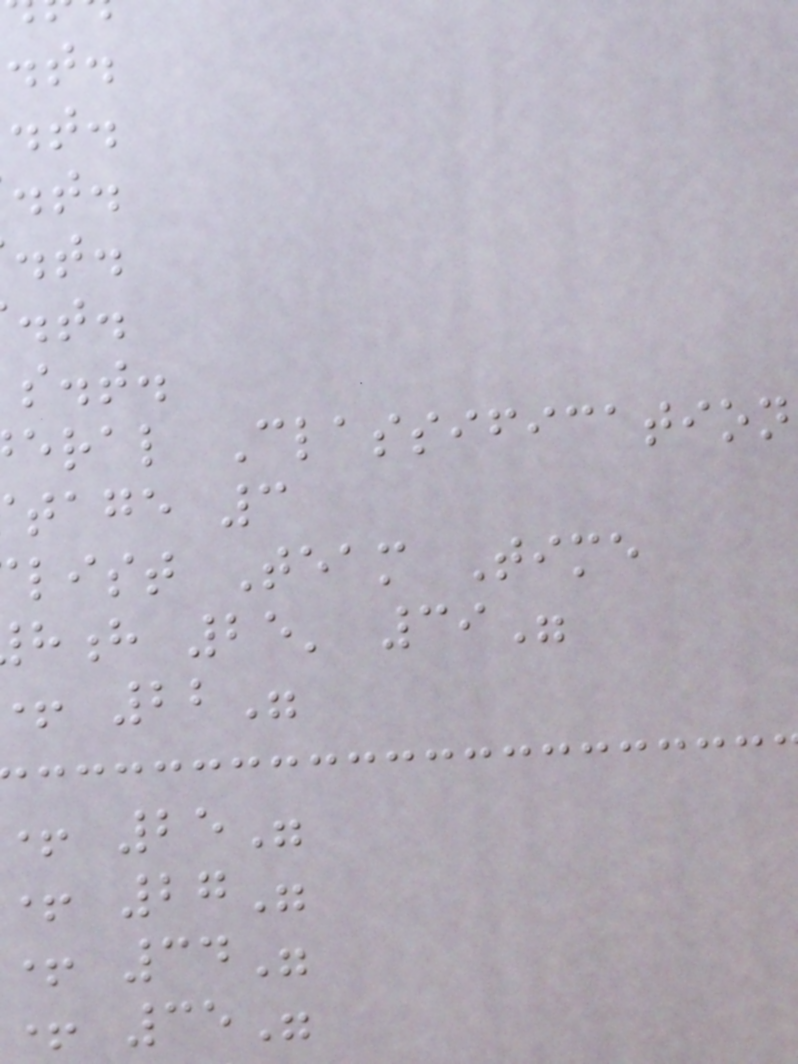s.t.
eral Classification
tage 3
list Team Time
h 25' 39"
22"
25"
+ 27"
+ 34"
+ 35"
